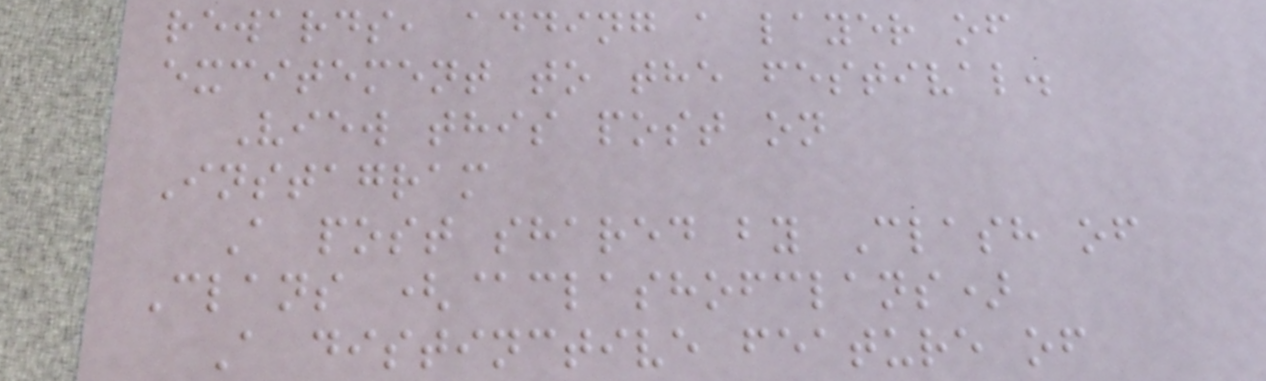rewards, adding a layer of
excitement to the festival.
View this post on
Instagram
A post shared by Clash of
Clans (@clashofclans)
A distinctive feature of
